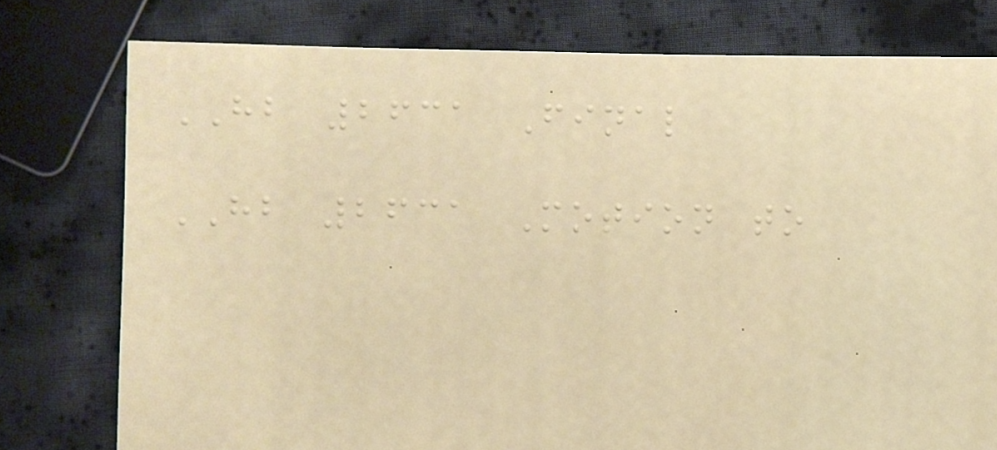HB 2631 Final
HB 2631 Motion to
